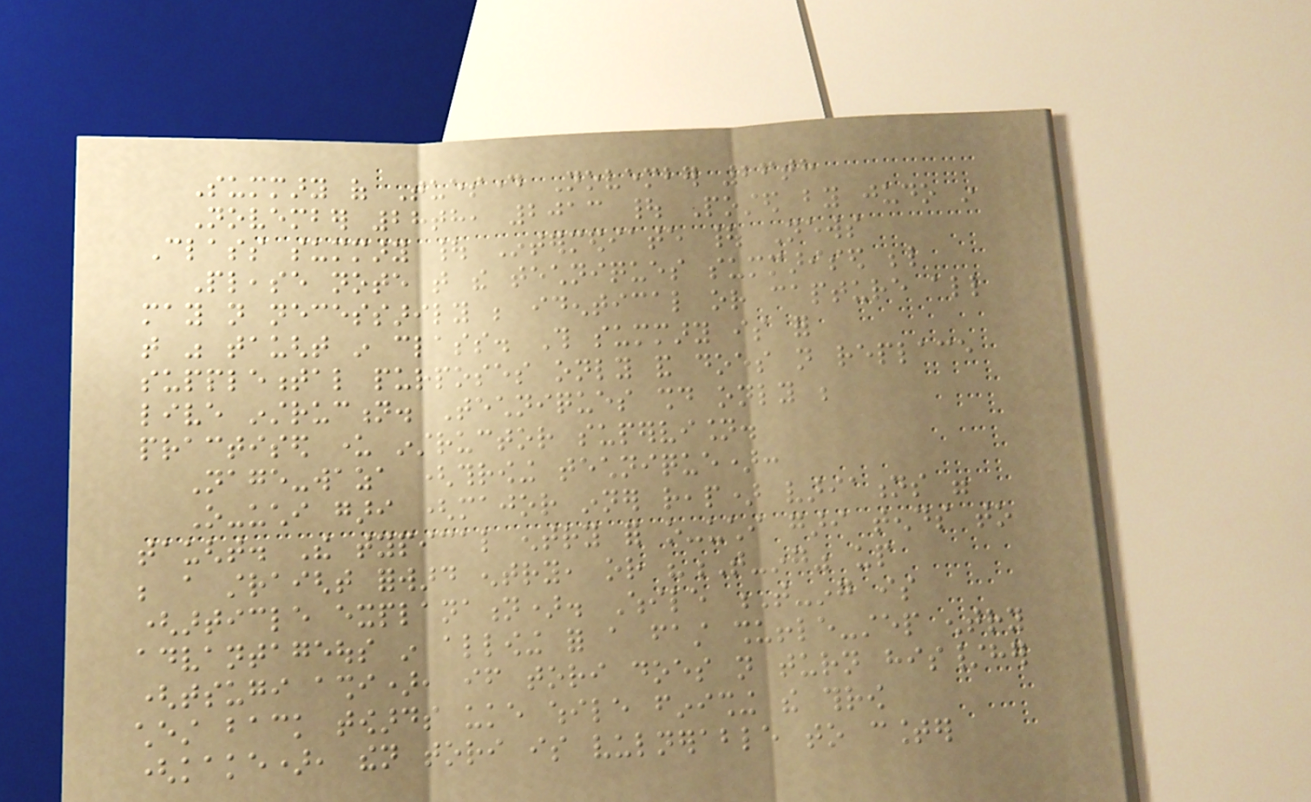Summary of Tuesday November 26th
November 28th, 2013 | Posted by judo in
Class summary | Intermediate | News
Please note that the techniques summarised below
may not necessarily be identical or capture all
that was taught in class. This summary is for
supplemental purposes only and does not replace
live instruction. Techniques should only be
practised under instructor supervision.
Nage-waza (throwing technique):
O-uchi gari (major inner reap) variations were
taught. The typical entry for o-uchi gari tends to
be a straight forward entry, or "T-ing" up
(article explanation). While T-ing is
advantageous in allowing for a fast shuffle-step entry
(tsugi ashi), if tori does not turn his/her
chest back towards uke while finishing the throw
(kake), then tori is vulnerable to counter
